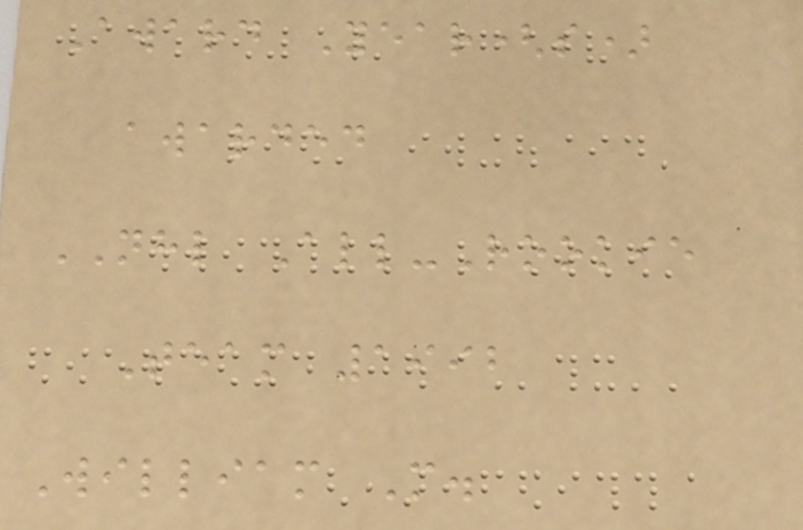Award Year(s)
awarded
NHL All-Rookie
Team 1992
William M.
